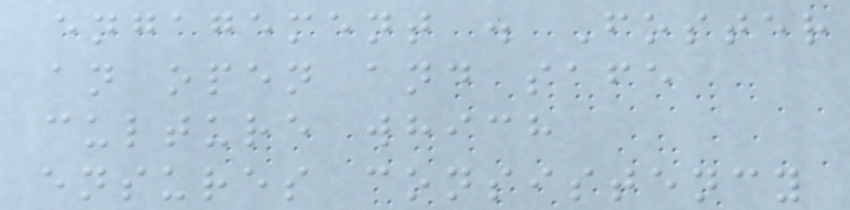engagement . Foster
an open and safe
culture which
ensures consistency
